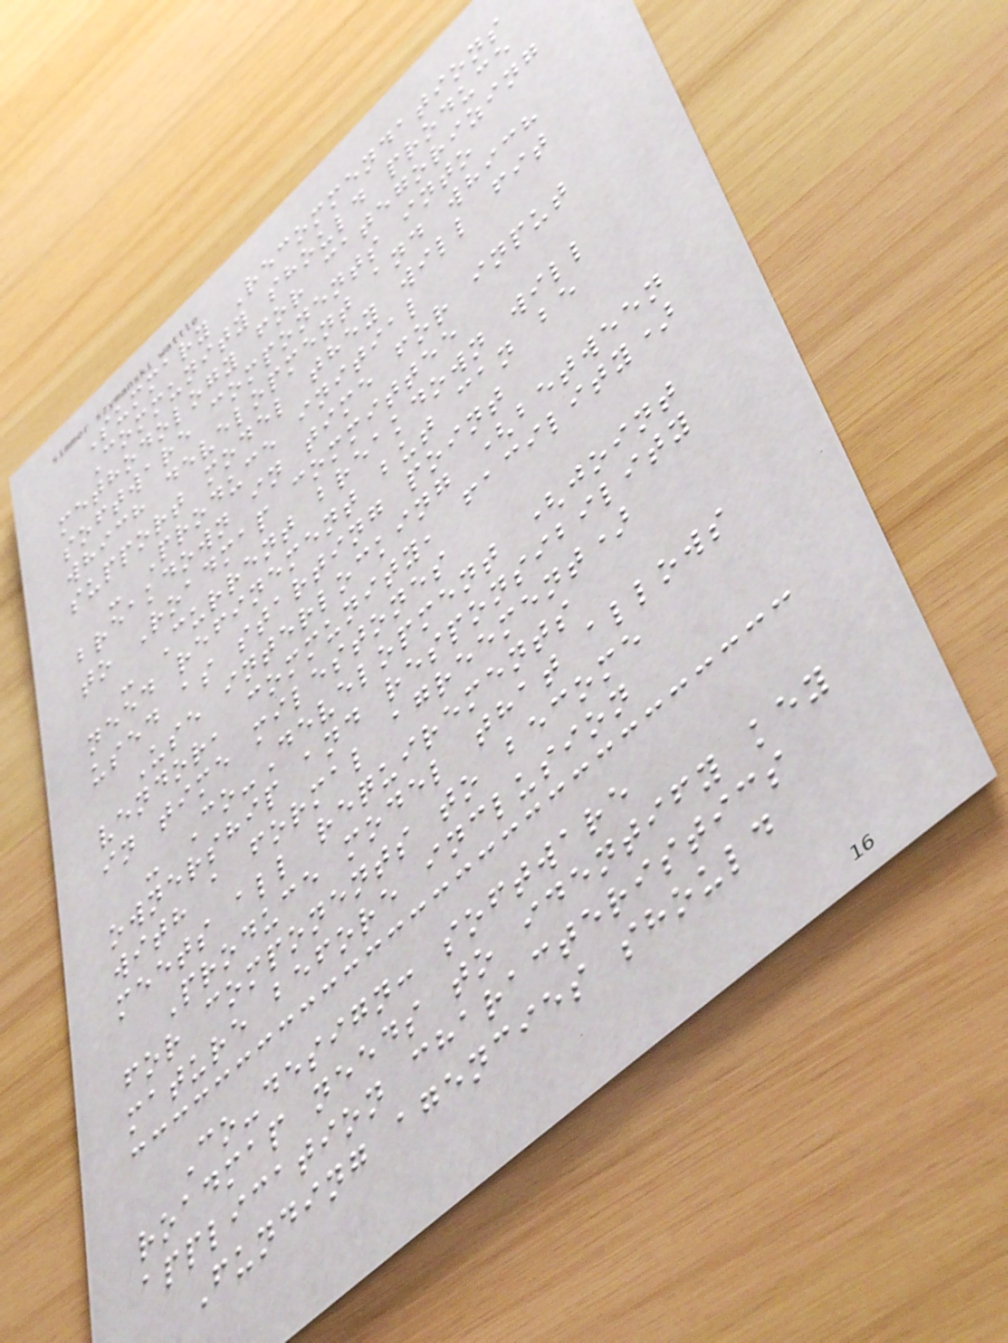Summary Recommendations
Community should produce
methodology for categorizing
software components into
which development and which
support model they will fit
- Produce initial
breakdown in time for input
to Roadmap committee
- Current breakdown will
need refinement but can be
used as starting point
Use interlocking (between
vendor, community, facility)
in time milestones
- Co-Development (joint
ownership and responsibility
with a formal agreement)
meets all requirements
Produce model that allows
for components to become
mature before inclusion
Co-design: software
roadmap needs to identify key
application characteristics
Funding agencies should
